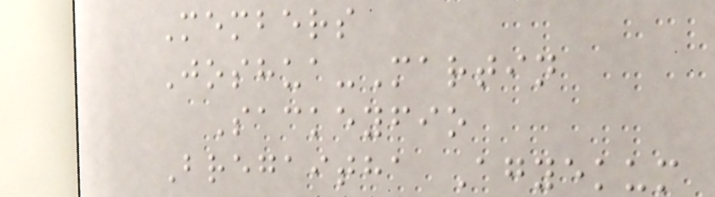Members
Joshua-Martin
Sackeyfio
Bregaitha Agyekum
